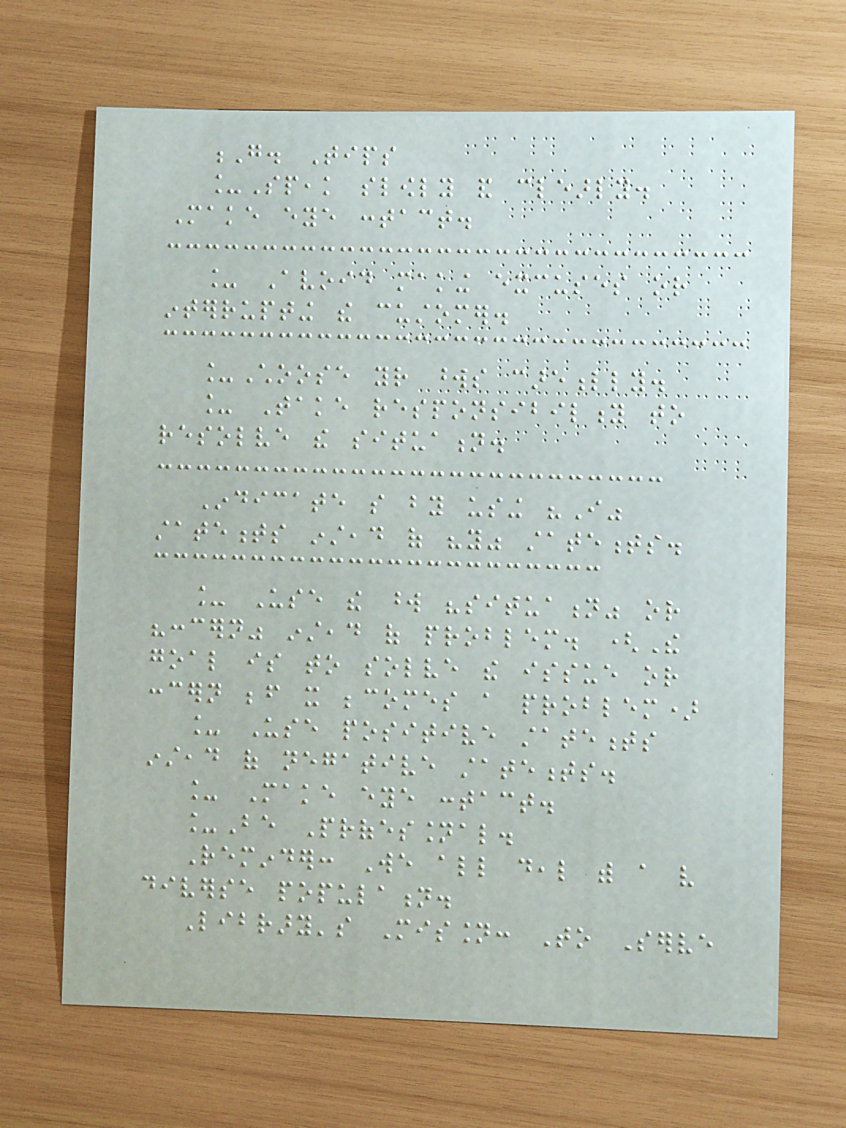G. Tips
_Speak slowly and clearly.
Make eye contact.
_ Avoid making excuses or
interrupting the customer.
_Choose your words carefully.
_ Take responsibility to
resolve the situation.
Indicate so by using "I"
statements instead of "you" statements.
_ Use the word "situation" or
"concern" instead of problem. (The
goal is to solve the issue or
concern before it becomes a problem)
_ Use positive statements
instead of negative statements.
_ Make eye contact.
_Be Professional.
Reminder: We all deal with a very
diverse population.
Library's Mission: To Serve
